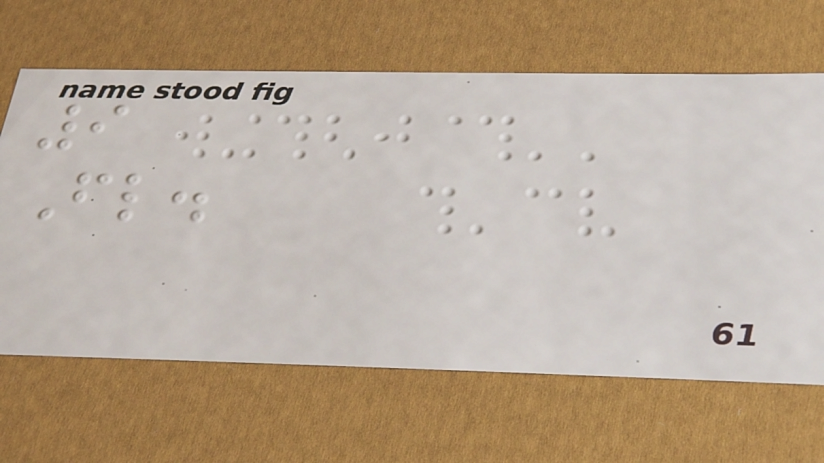9
Fl.
